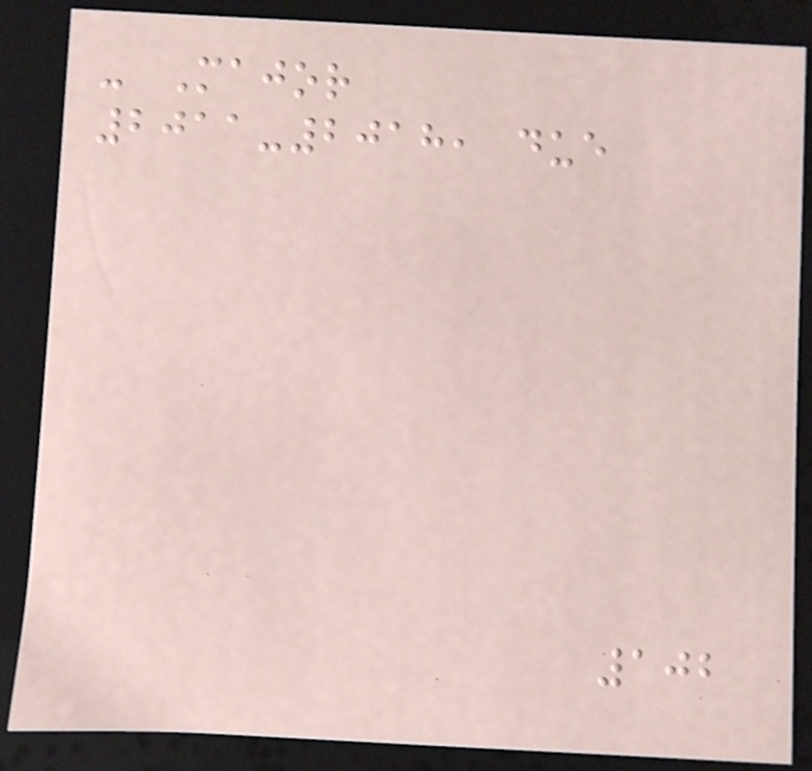- Major
2011-2018, due
102
